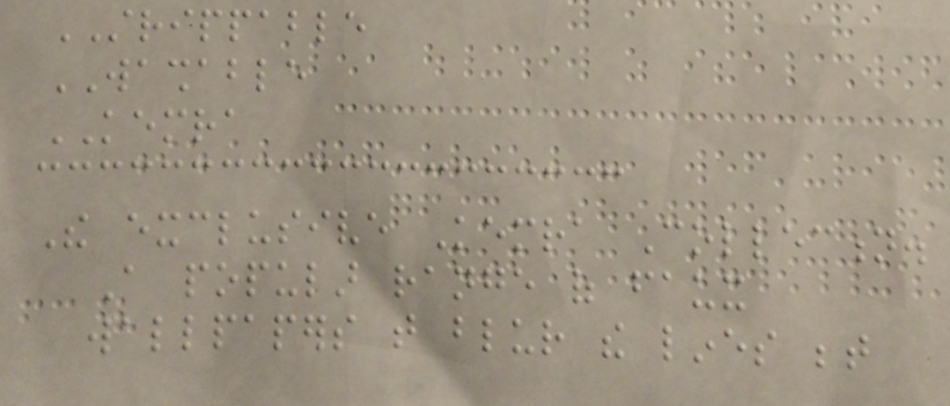STRIPPABLE
WASHABLE
KEMRA
The exclusive Kemra Collection.
A popular range of faux
wallpapers that blur the lines between
